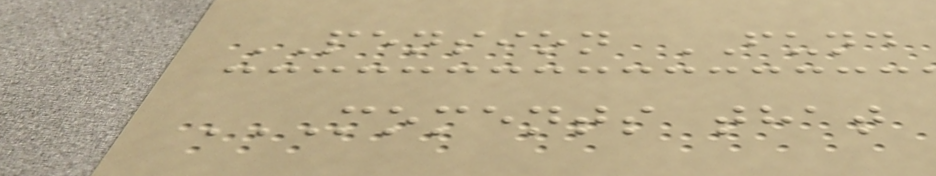PENSION FUND
MOMENTS THAT
